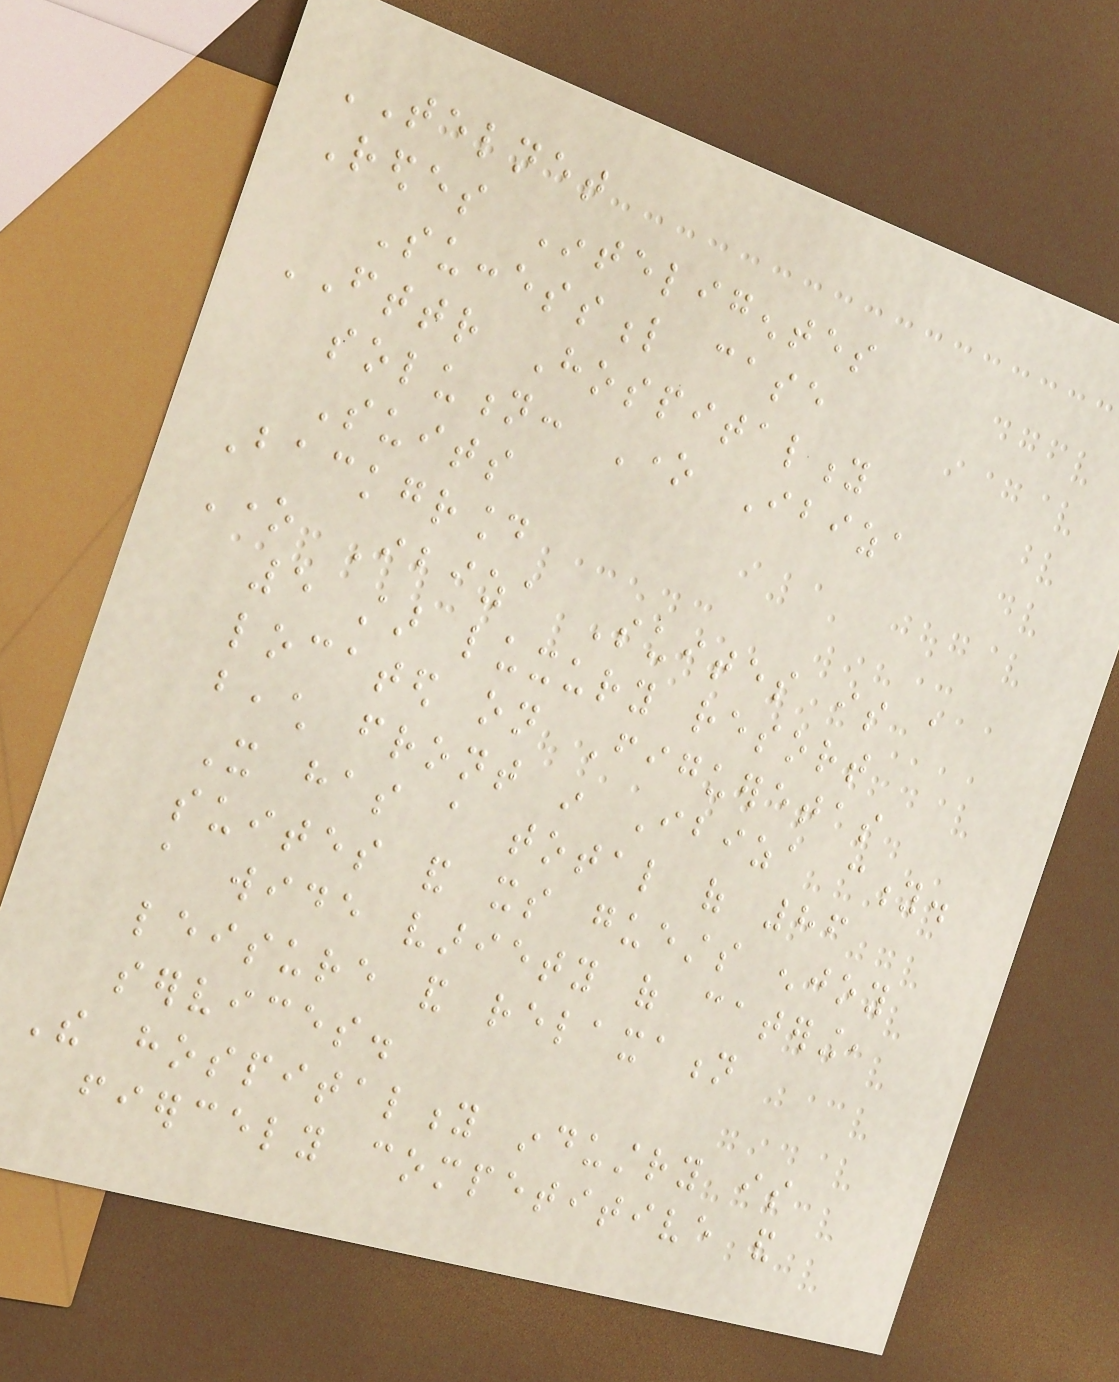TELNET
Redes Inteligentes
Successful case
FTTR Hospitality
solution: One Ibiza
Suits
Background
One Ibiza Suites is a
5 star luxury resort
located on Figueretas
beach front in Ibiza city.
It has a total of 86
suites and its guests enjoy
a wide variety of catering,
leisure and relaxation
services.
The hospitality industry is
fiercely competitive and
